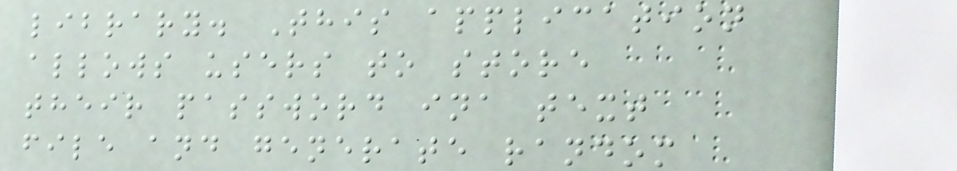library. This application
allows users to store
their password ina text
file and generate random
